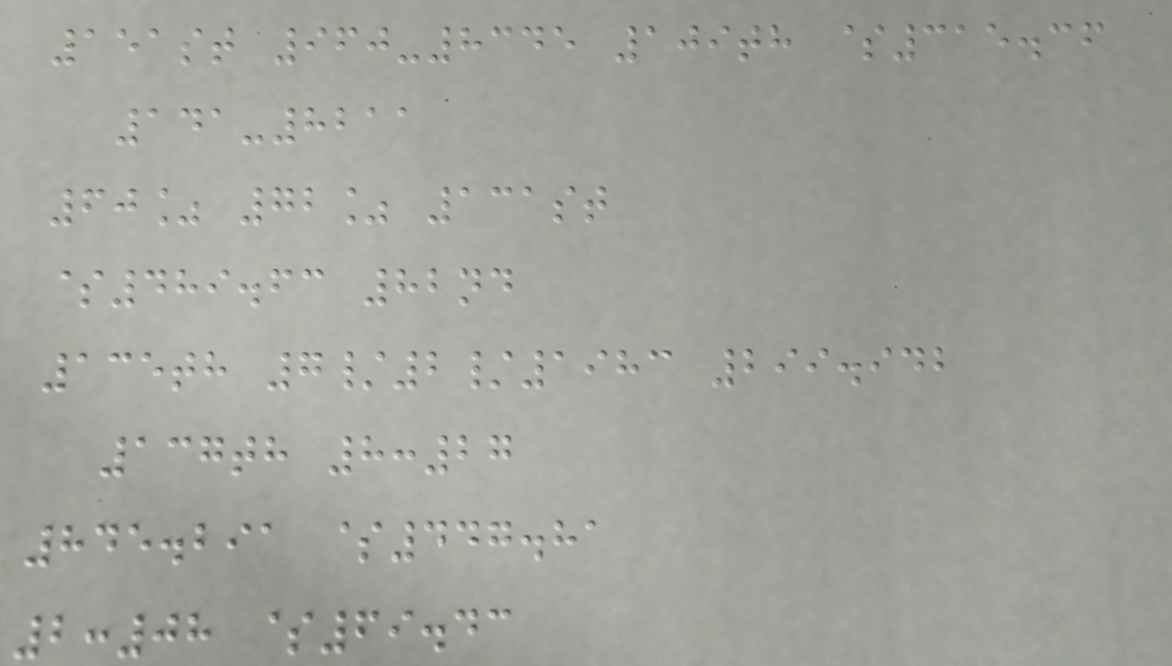151st 960-8345 109th $315.36
141-8211
60% 72% 131st
$489.63 82nd
135th 7/2/1983 299.942
137th 8:27
845.291 $447.81
2:08 $69.43
